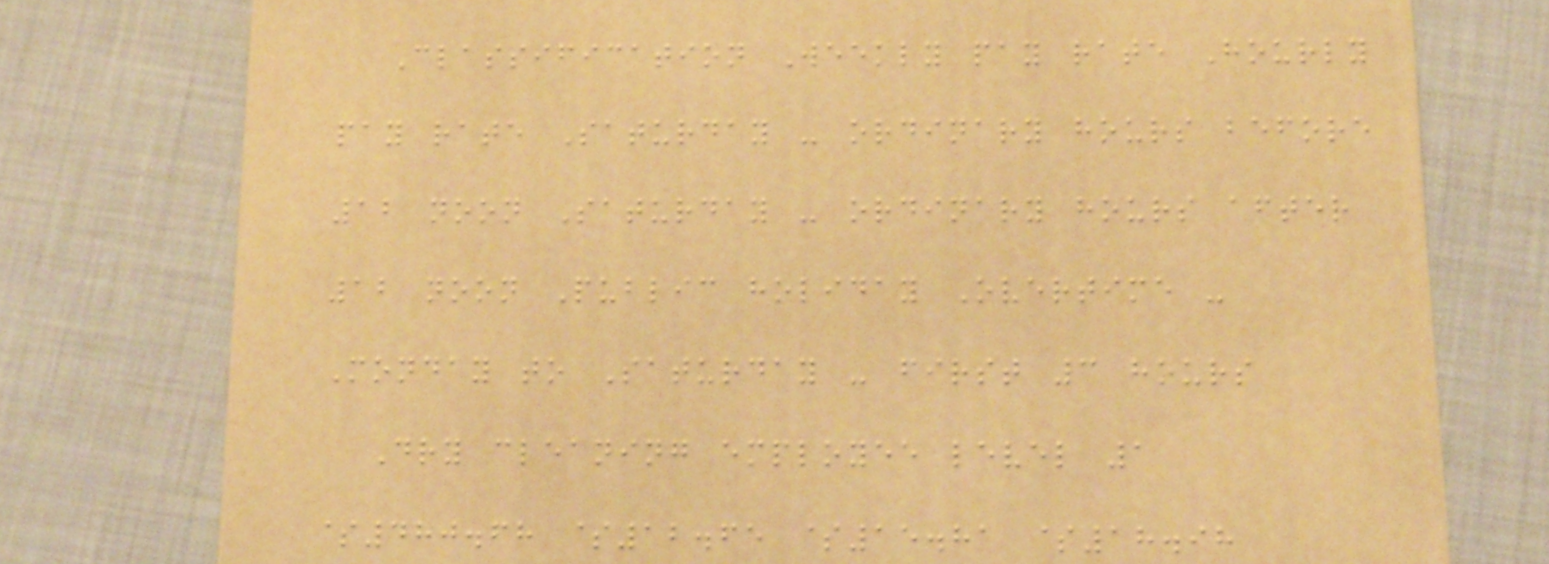Classification Weekly pay rate Hourly
pay rate Saturday - ordinary hours before
12 noon Saturday - ordinary hours after
12 noon Public holiday Overtime -
Monday to Saturday - first 3 hours
Dry cleaning employee level 1
$480.68 $12.65 $15.81 $18.98
